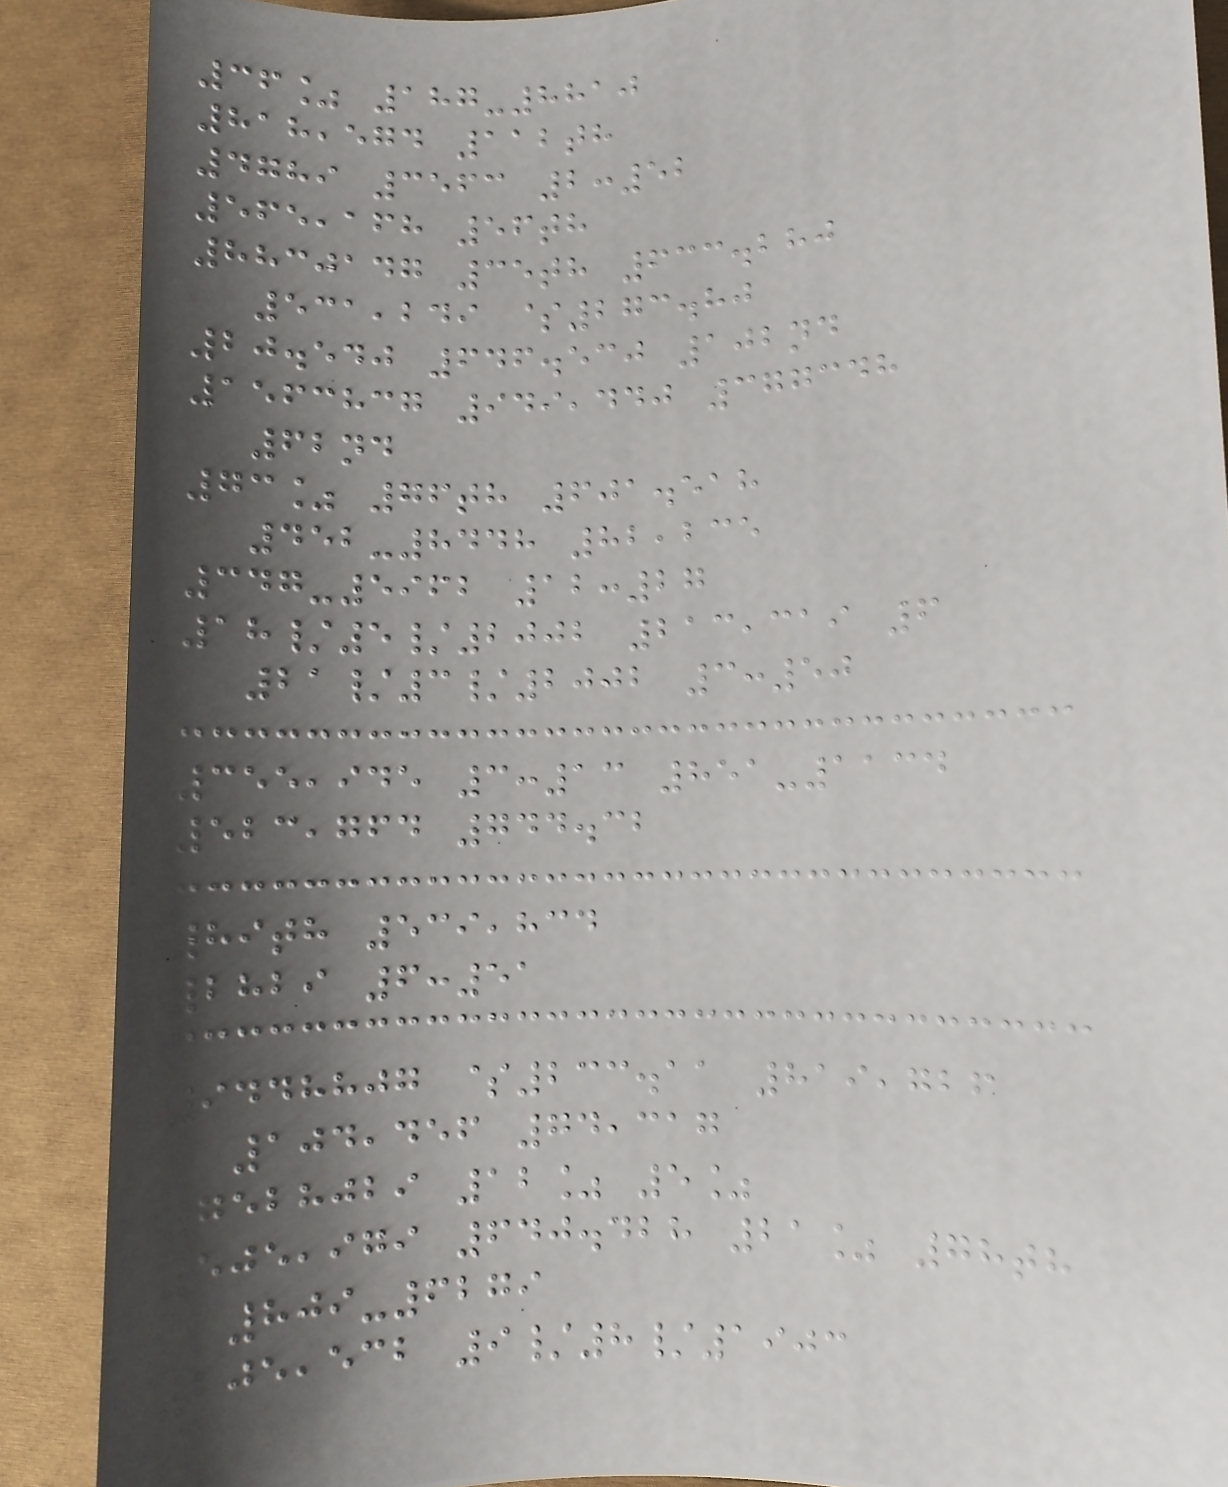36% 187-8810
818,574 112th
4789 3563 2:52
565,168 56th
8830147 35th 633.280
531,249 $273.80
20.540 646.530 102nd
1563837 949,440 377348
62nd
73% 76th 601.518
452-8448 82,235
347-5962 12:27
18/5/2002 213,319 6
21/3/2002 3:50
355,945 3:13 851-1134
523,764 744.32
89th 539,834
2829 6:51
9448807 $233.11 819,726
104,456 74,317
7528029 12% 5%
505,979 640.428 21% 78th
809-6279
205,532 9/8/1903
